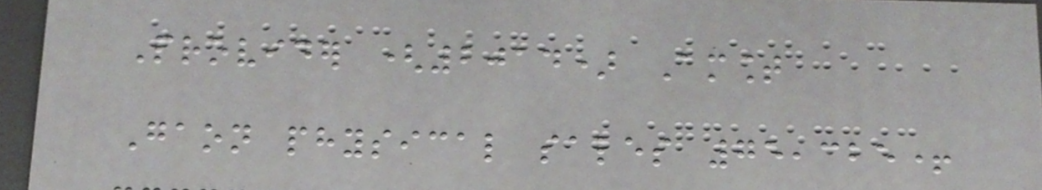Provider (2014) Amount
Gaon physical sales 75,325+
